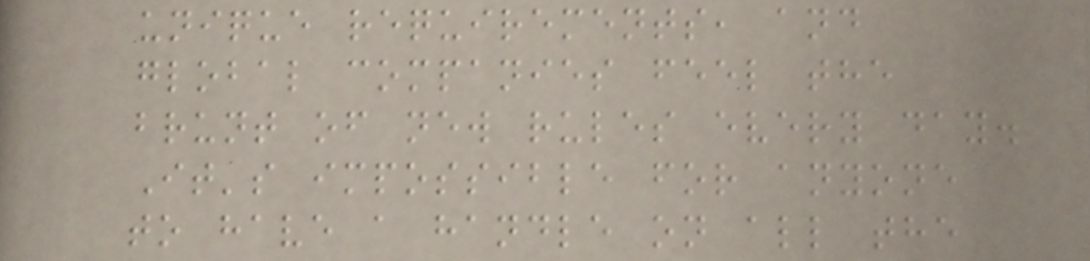unique requirements, and
global companies feel the
brunt of new rules every day.
It's impossible for anyone
to have a handle on all the
